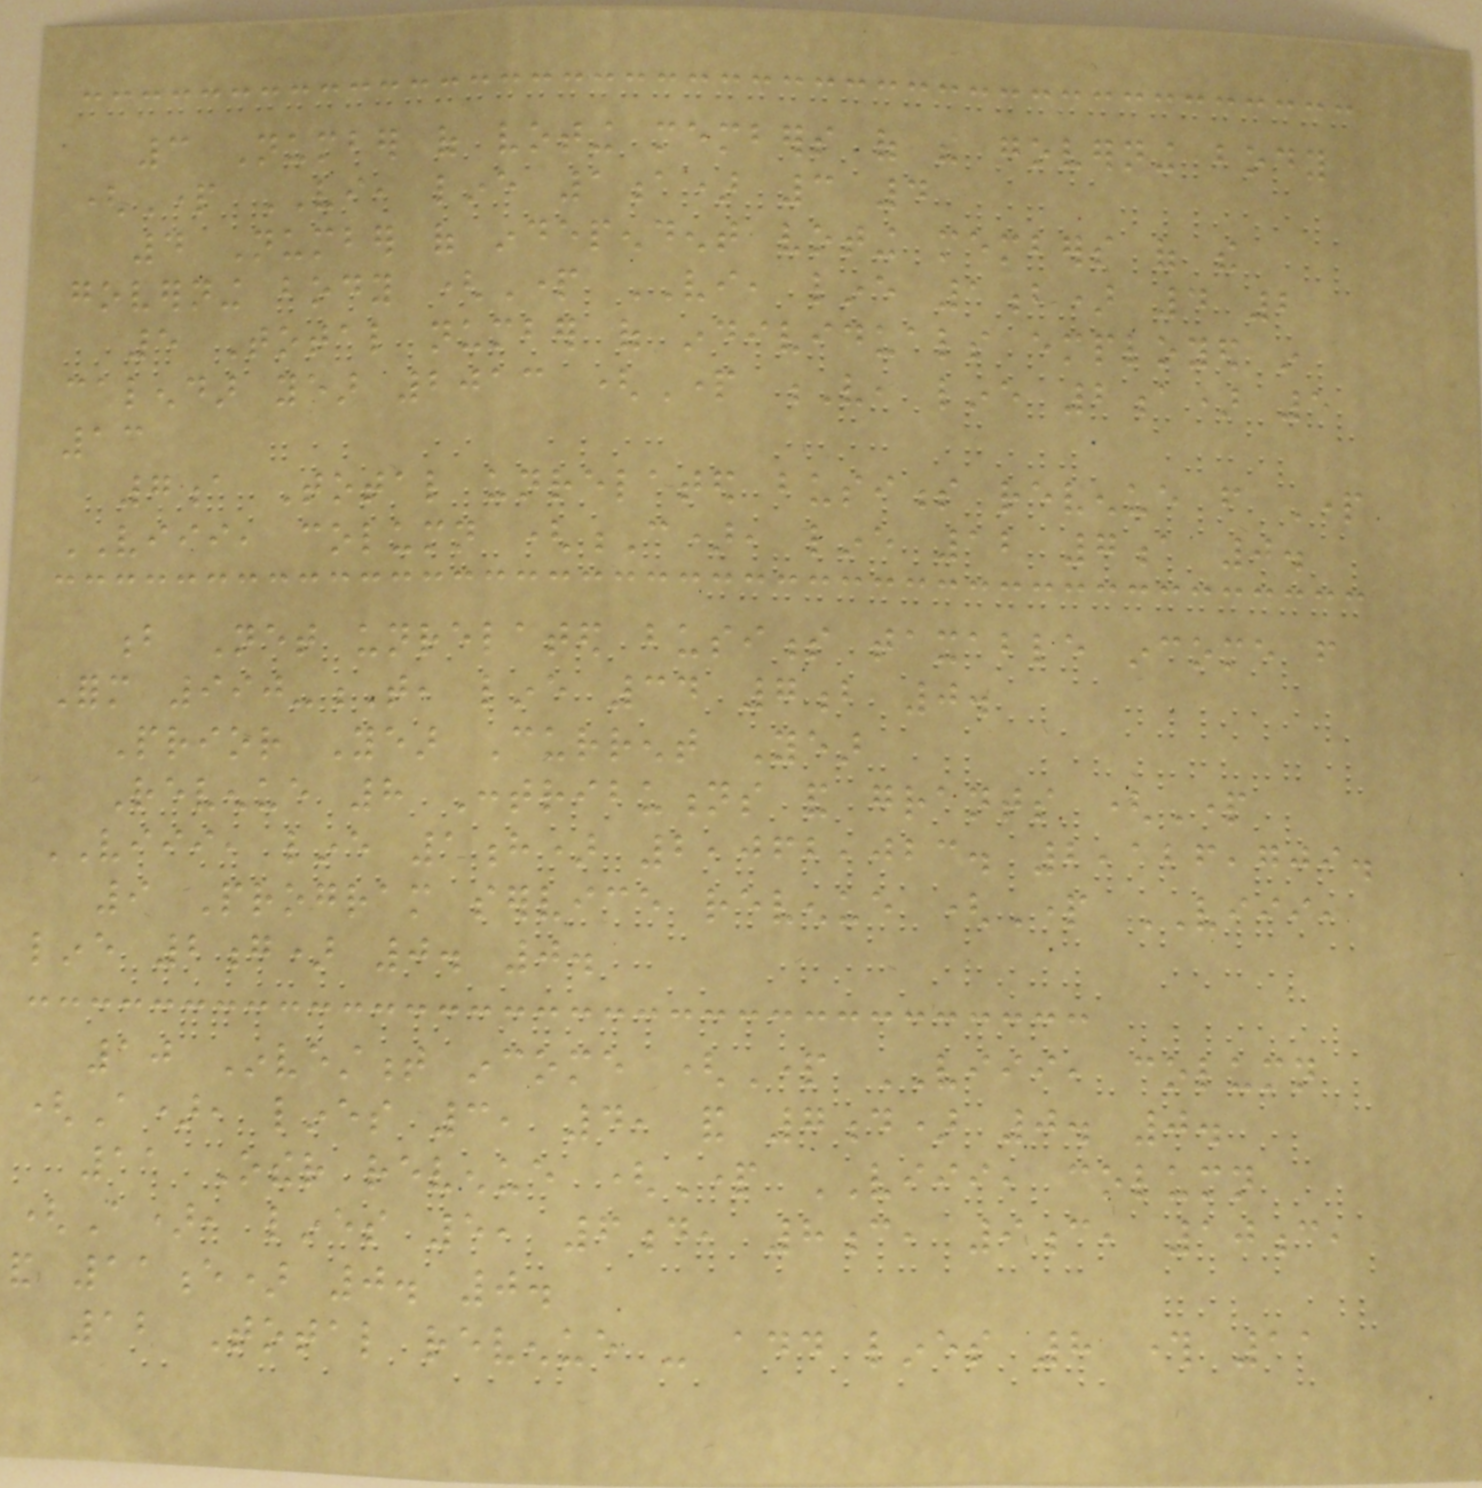3 Number of voting members of the governing body
(Part VI, line 1a) 3 4
4 Number of independent voting members of the
governing body (Part VI, line 1b) 4 2
5 Total number of individuals employed in
calendar year 2013 (Part V, line 2a) 5
13
7a Total unrelated business revenue from Part
VIII, column (C), line 12 7a 0.
b Net unrelated business taxable income from
Form 990-T, line 34 7b 0.
Prior Year Current Year
Revenue 8 Contributions and grants (Part
VIII, line 1h) 2,062,023. 2,126,709.
9 Program service revenue (Part VIII,
line 2g) 0. 0.
10 Investment income (Part VIII, column
(A), lines 3, 4, and 7d) 0. 0.
11 Other revenue (Part VIII, column
(A), lines 5, 6d, 8c, 9c, 10c,
and 11e) 0. 0.
12 Total revenue - add lines 8 through 11
